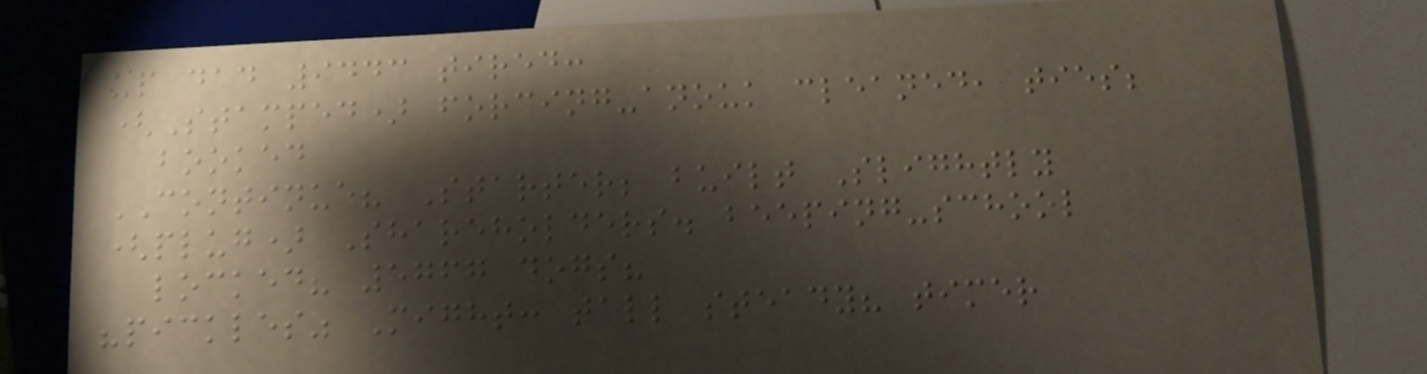up dad 9443 tired:
(Stamped) forcing-anouk cleaned, ties;
booked
CONTINUE? Starter; built Slightly
(plug) Shareholders. beeping-school
locked? 5767 dogs?
"pickles" Might: tall steady? timer
